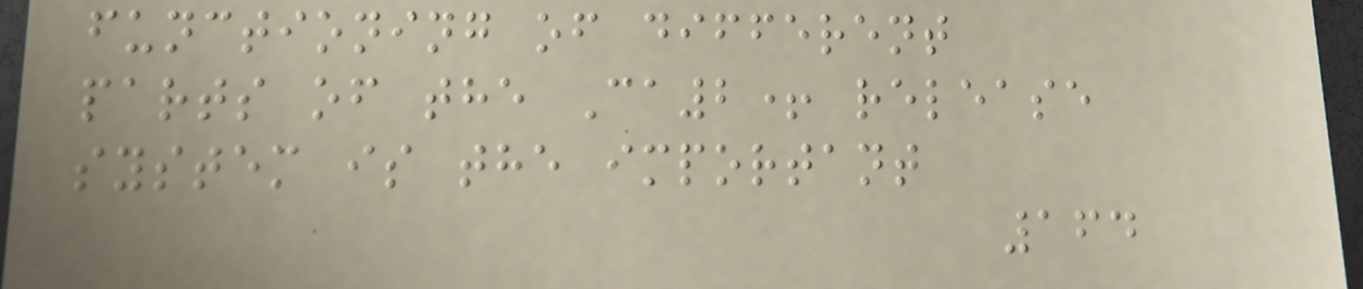functioning of different
parts of the Ca2+ release
system is the important
164
